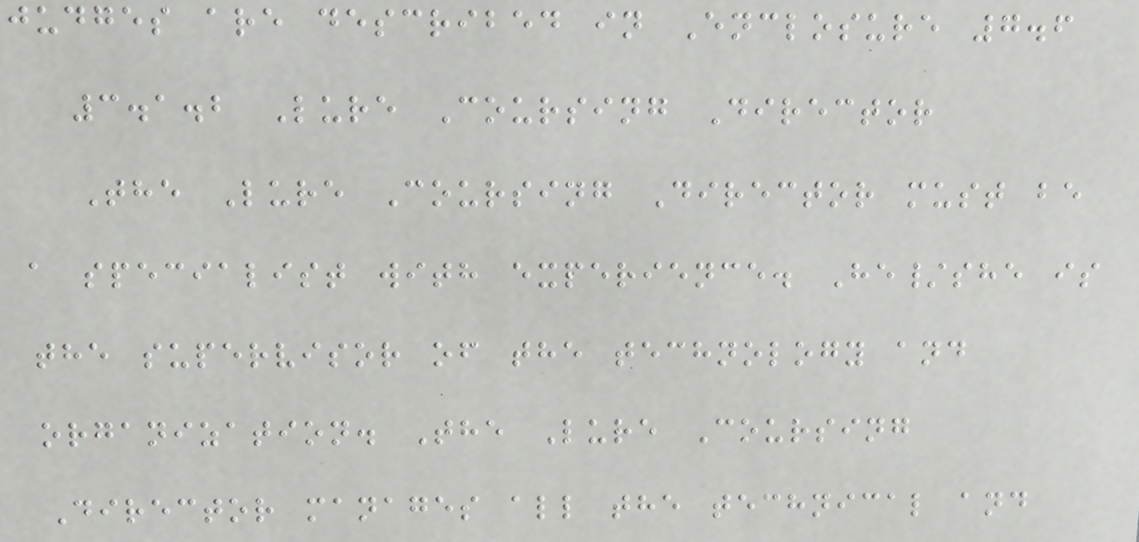judges are described in Enclosure 7.6
3.1.2 Lure Coursing Director
The Lure Coursing Director must be
a specialist with experience. He/she is
the supervisor of the technology and
organization. The Lure Coursing
Director manages all the technical and
